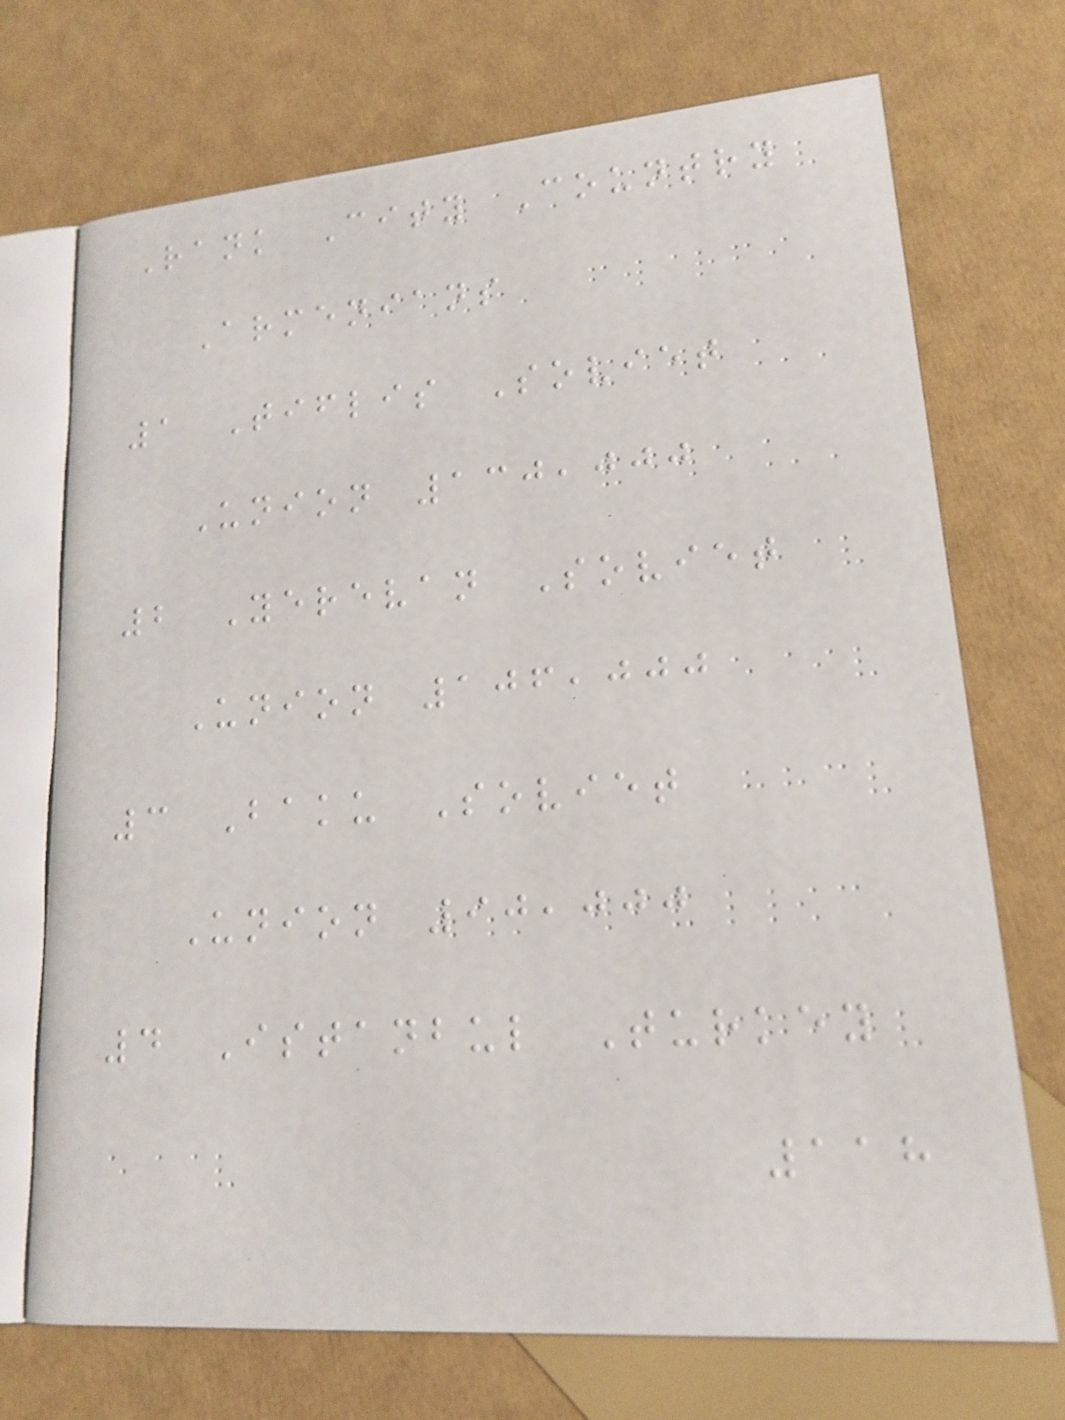Rank City Country
Armenians
1 Tiflis Soviet
Union 130,000
2 Yerevan Soviet
Union 106,000
3 Baku Soviet
Union 90,000
4 Istanbul Turkey
118
